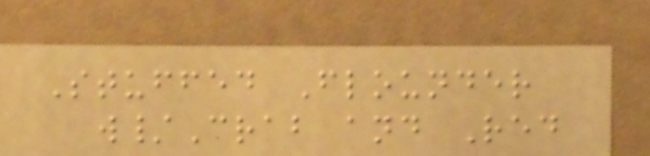Stuffed Flounder
w/Crab and Red
